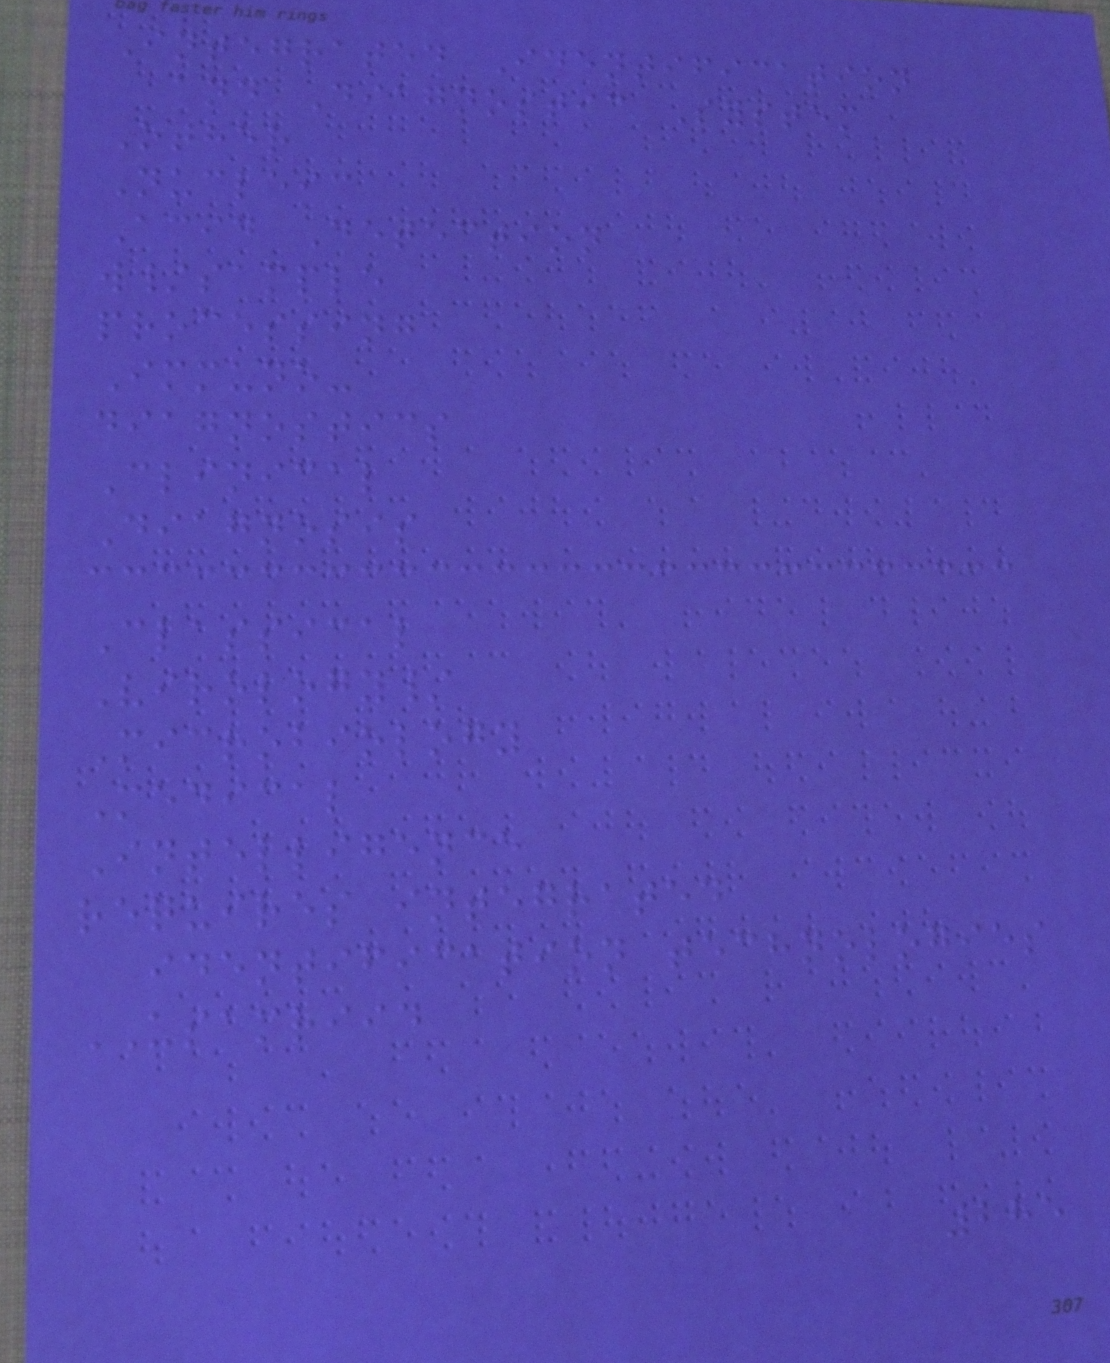Integrated Identification
and Diagnostic System
Other
Nucleic
Acid Detection
w/sample
processing
Immuno-
diagnostics
Clinical
Diagnosis
Classical
Virology/
Microbiology
Medical
Intelligence
requires integrated
identification technologies
USAMRIID
285
